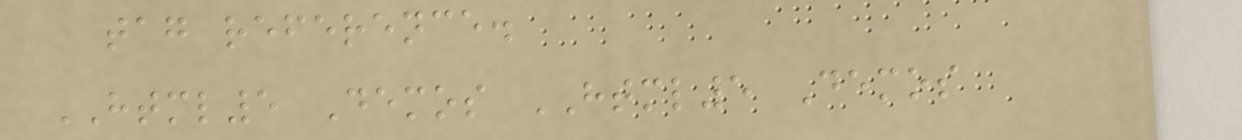tag reference.
HTML5 Demos HTML5 Demos
